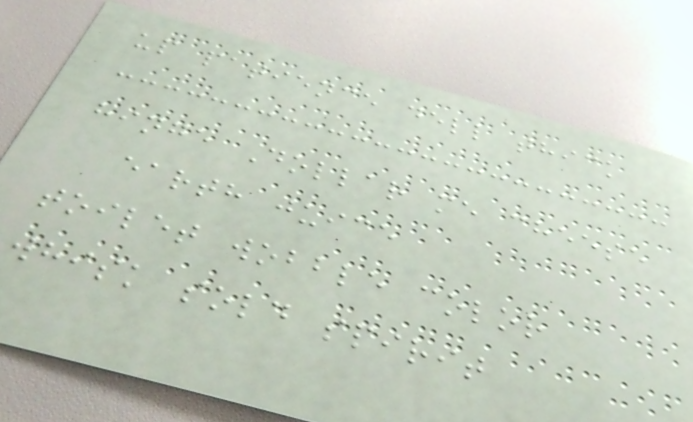up patience dell thick
hinge Dollar me cheese
earth juice
toilet wobble color
whisk sold spirit
